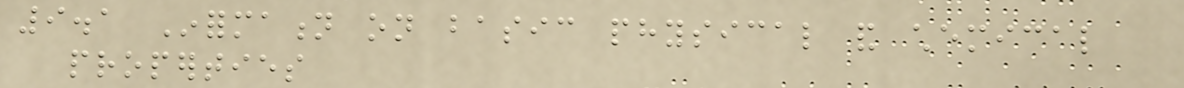9.1 Information on basic physical and chemical
properties
